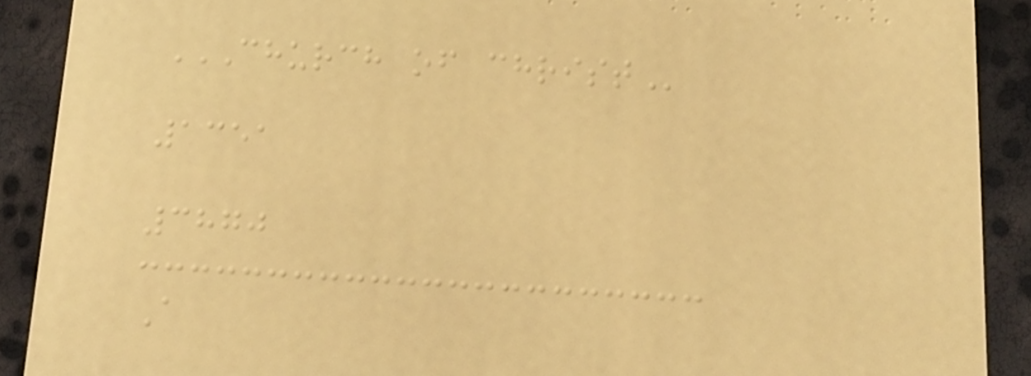CHURCH OF CHRIST
1351
3870
A
